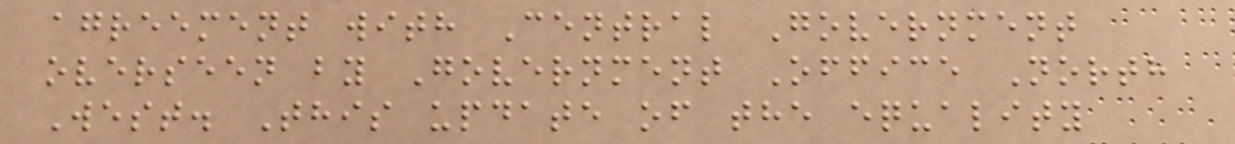agreement with Central Government
overseen by Government Office North
West. This update of the equality
